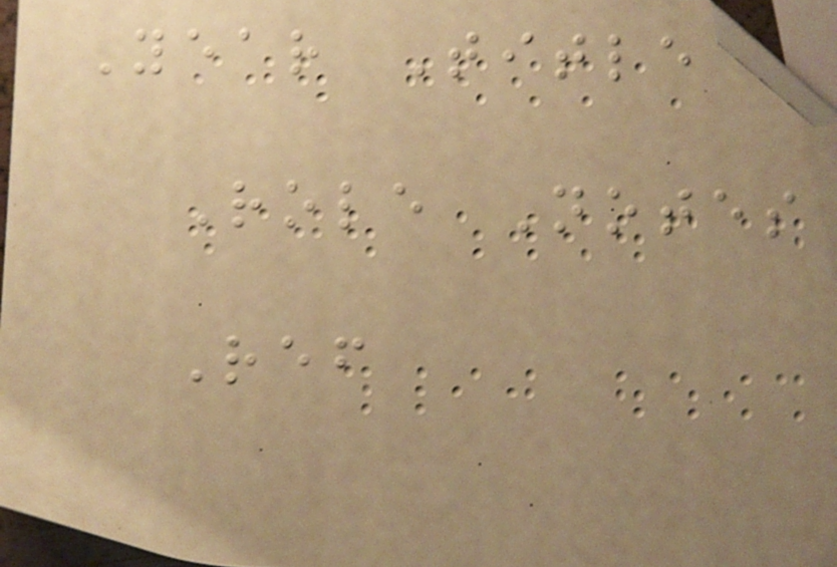Year Title
Role Notes
Ref
